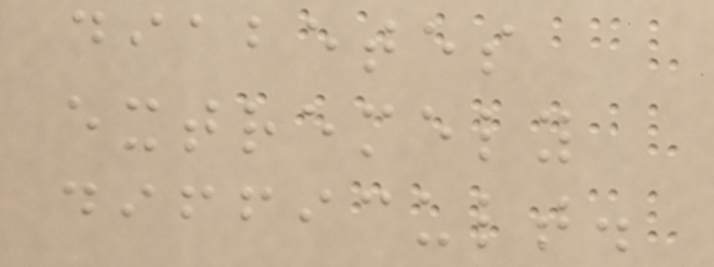diabetes
extremely
difficult.
